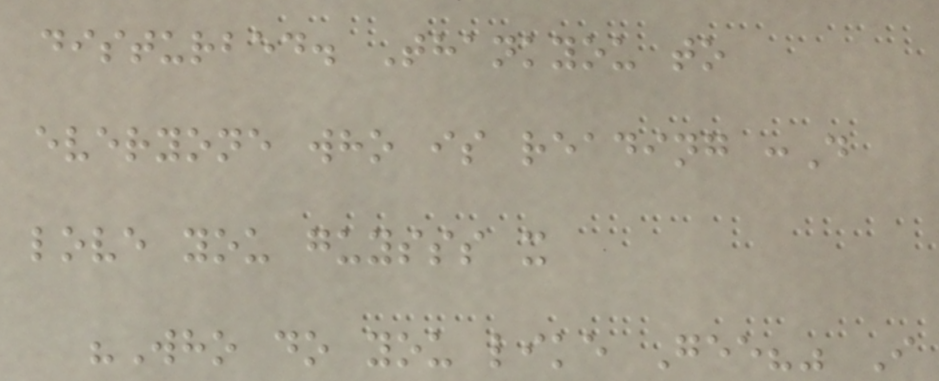disturbed. Thankyou to
everyone who is reading :D
love you guysss x
"Who do you like Gee?" I
